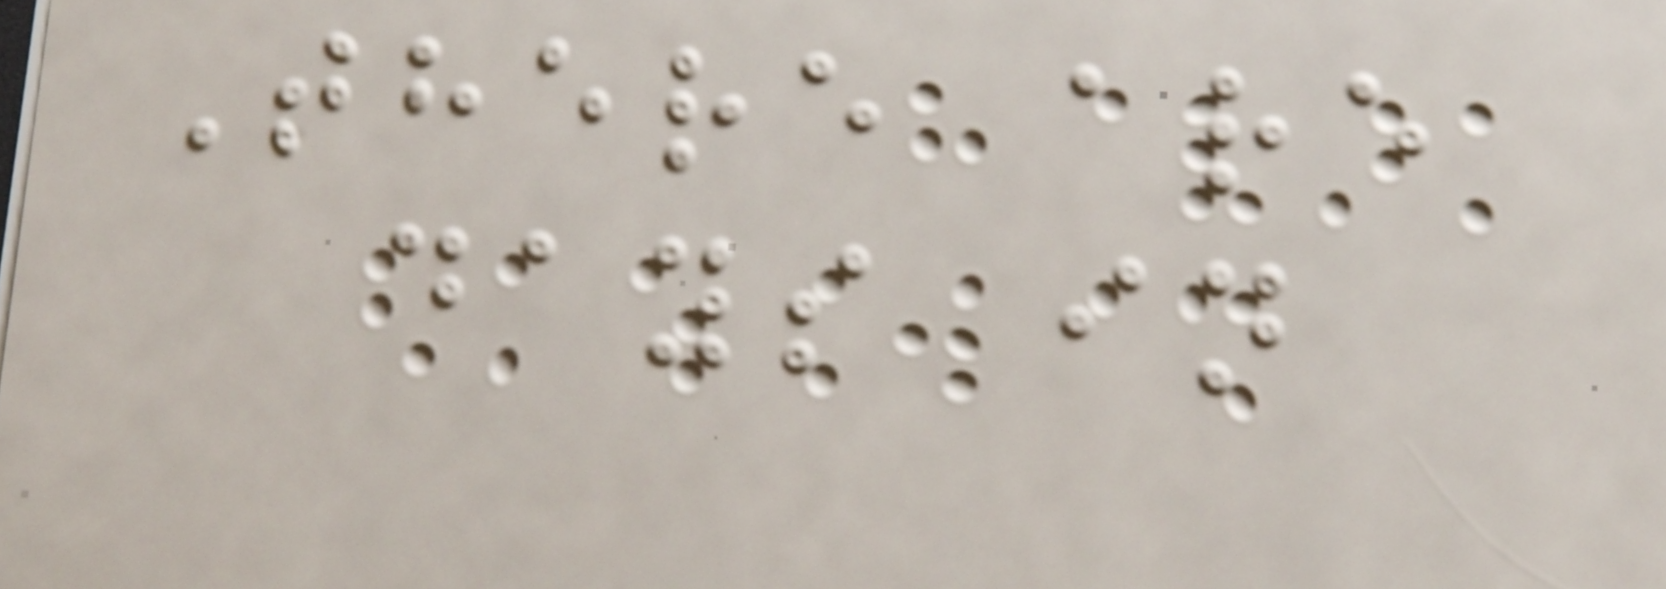There are
days in
